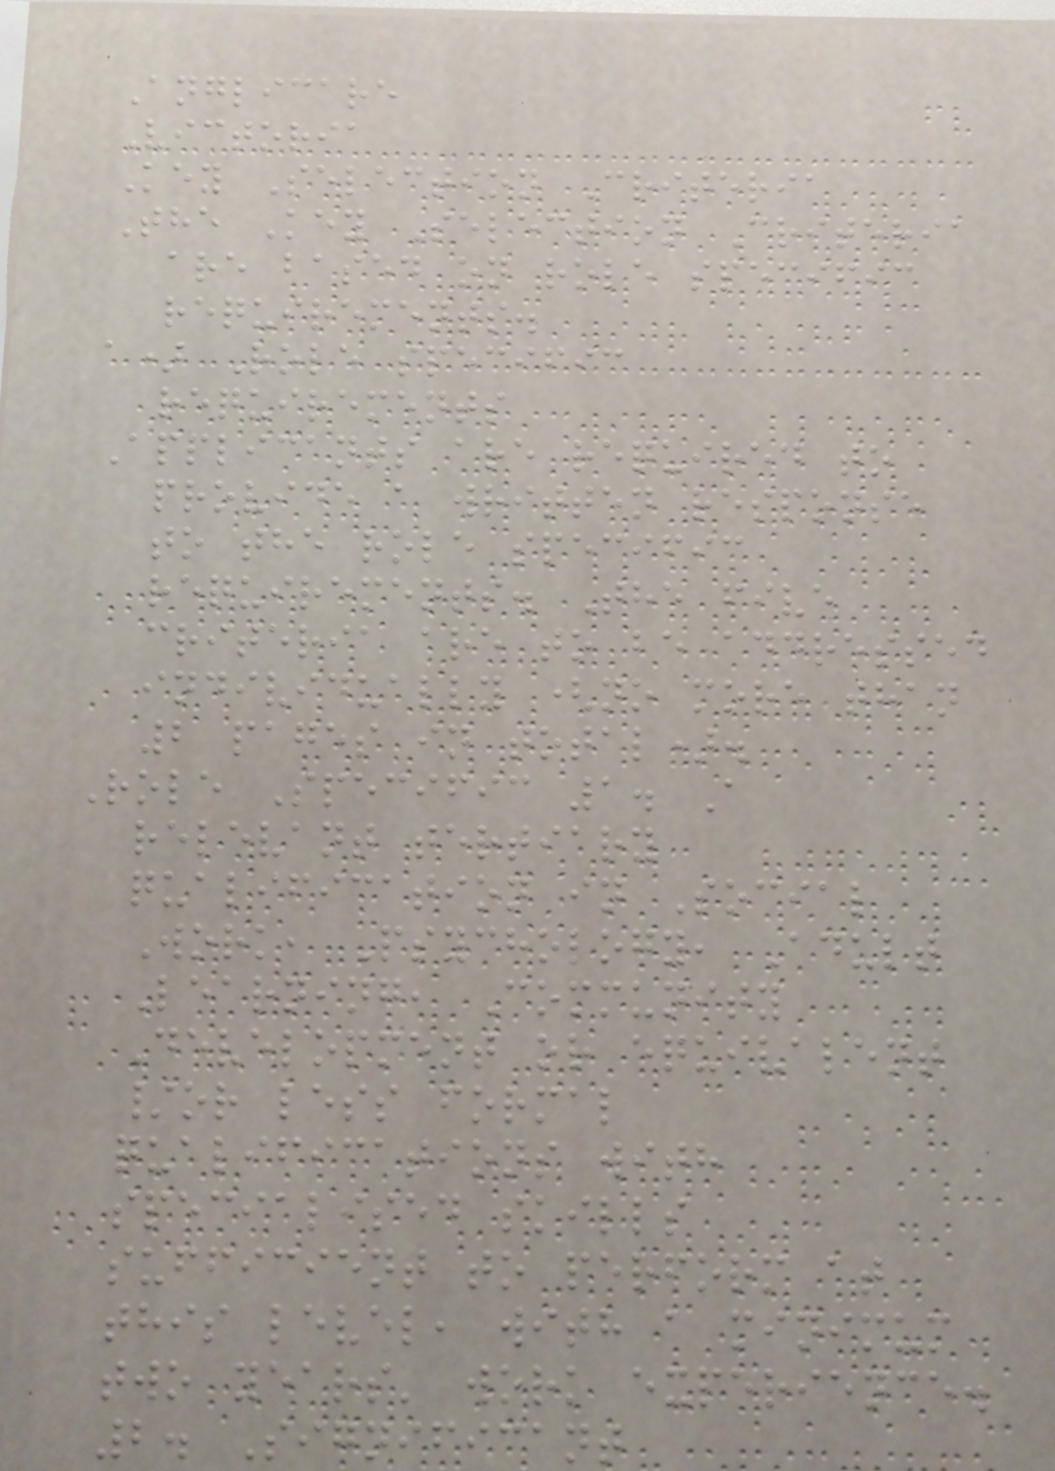Anglicare
Victoria
Key Selection Criteria
The Key Selection Criteria
are based on role specific
requirements.
a) Role specific
requirements
Applicants are required to
provide a written response
to the role specific
requirements. The five
criteria are to be addressed
individually (no more than
2 pages in total).
Role Specific 1. A
relevant tertiary
qualification in Social
Work, Psychology, Adult
Learning, Community
Development or equivalent
/or less formal
qualifications with
specialised skills
sufficient to perform at
this level, with a minimum
two years' work experience.
2. Significant
